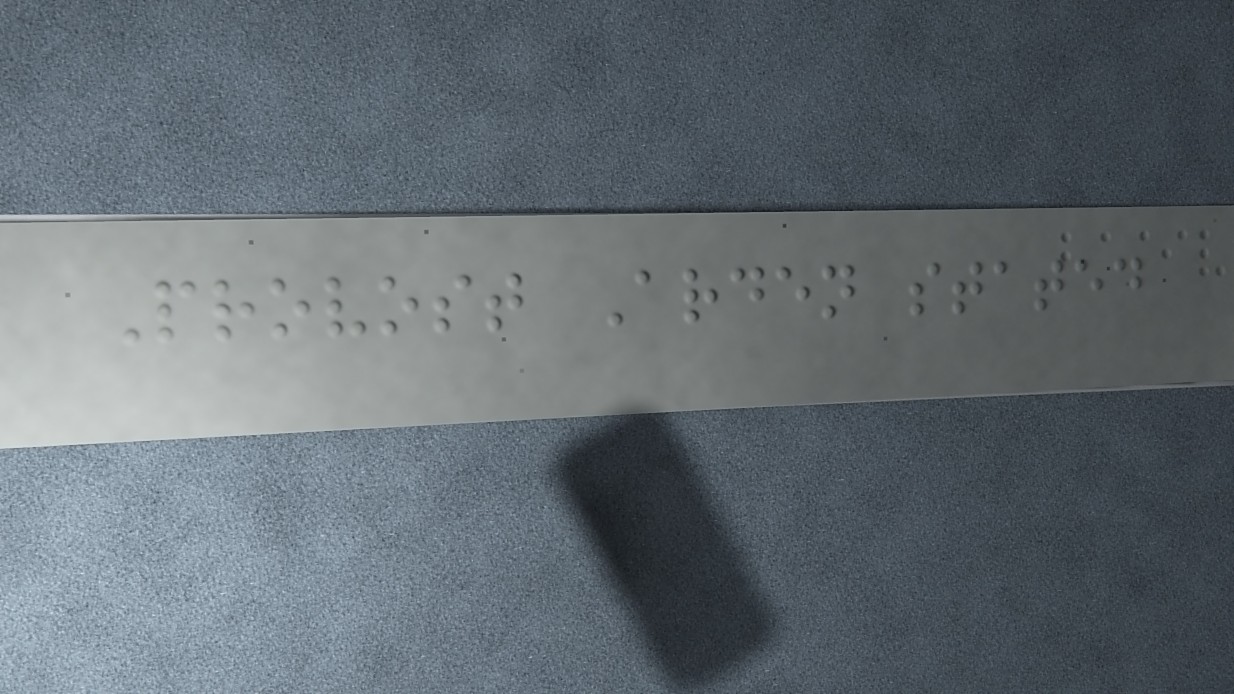Provost Arden stated
